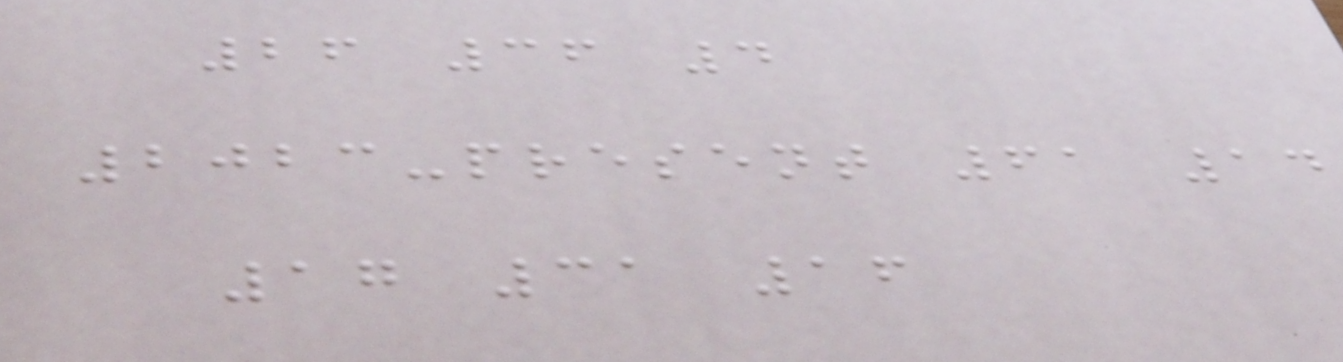26 36 4
2023-present 61 14
17 31 16
